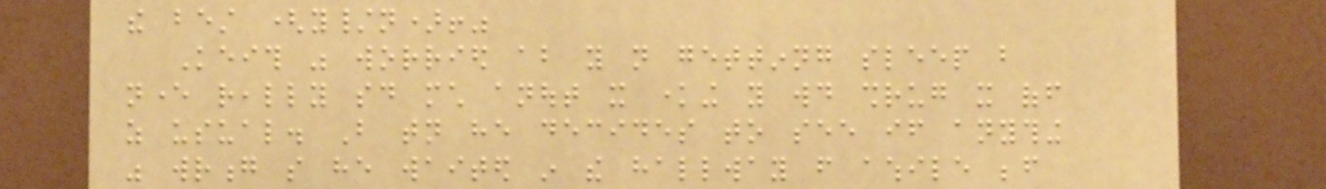the best (y/n)!"
Keith was worried about you not gettinng sleep but
never really said much anout it knowing you would shrug it off
as usual. But tonight he decides to see if anything
was wrong so he waited in the hallway from awhile before
